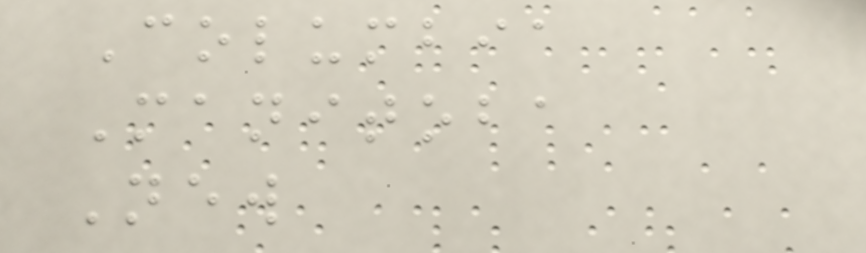Columbia
Manitoba
New
